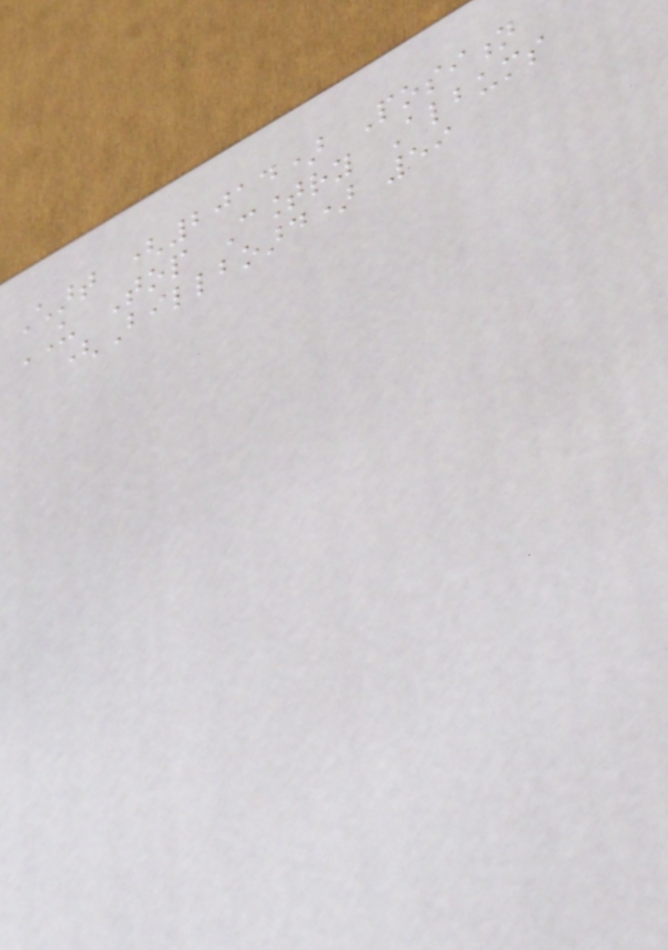Chart (2014) Position
US Top Country Albums
(Billboard) 59
